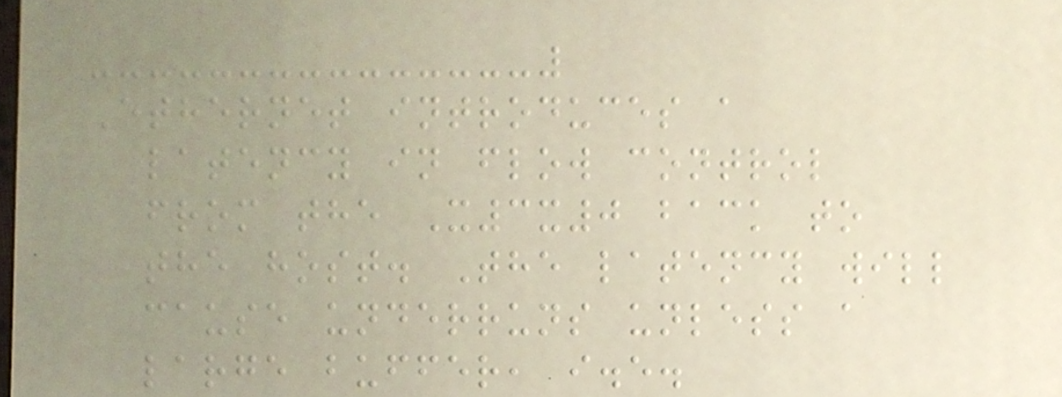Ethernet introduces a
latency in flow control
from the X3x0 back to
the host. The latency will
cause underruns unless a
large buffer, i.e.
